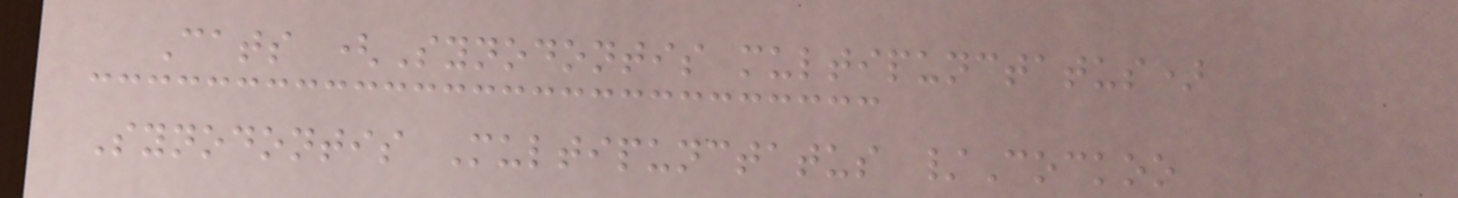Cats (Synodontis multipunctatus)
Synodontis Multipunctatus /Cockoo
